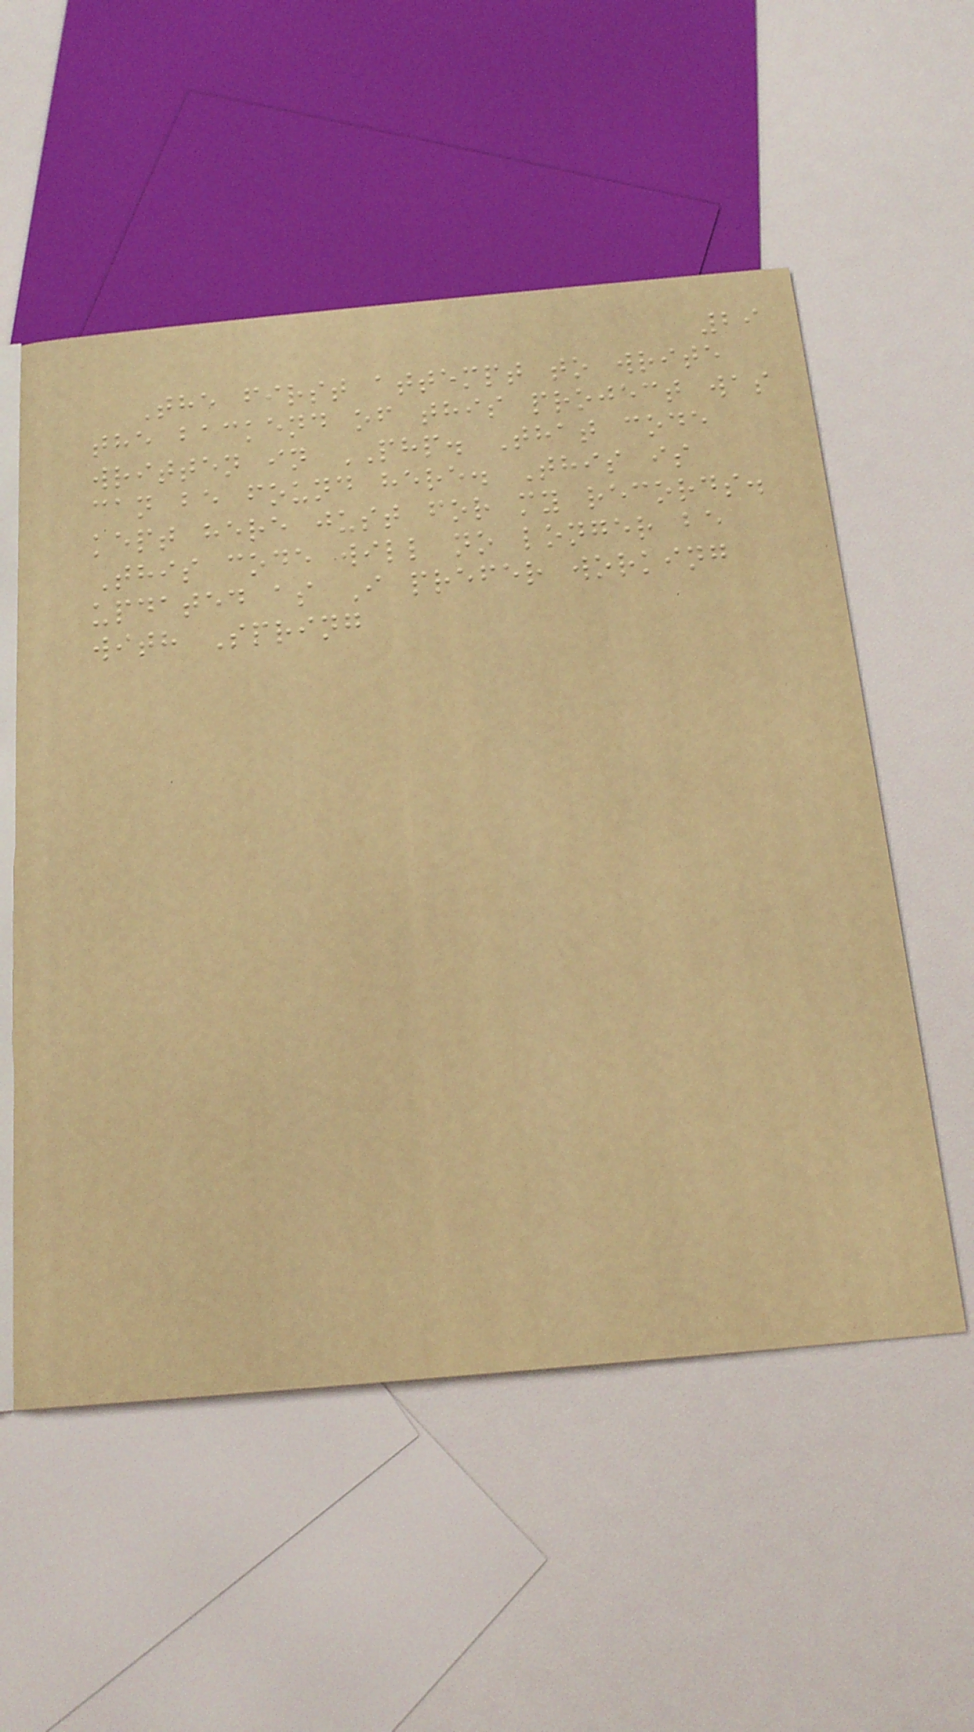29
The first attempt to write
the backend of this project was
written in PHP. That code
can be found here. This is
kept here just for my records.
This code will no longer be
updated as I prefer working
with Spring
